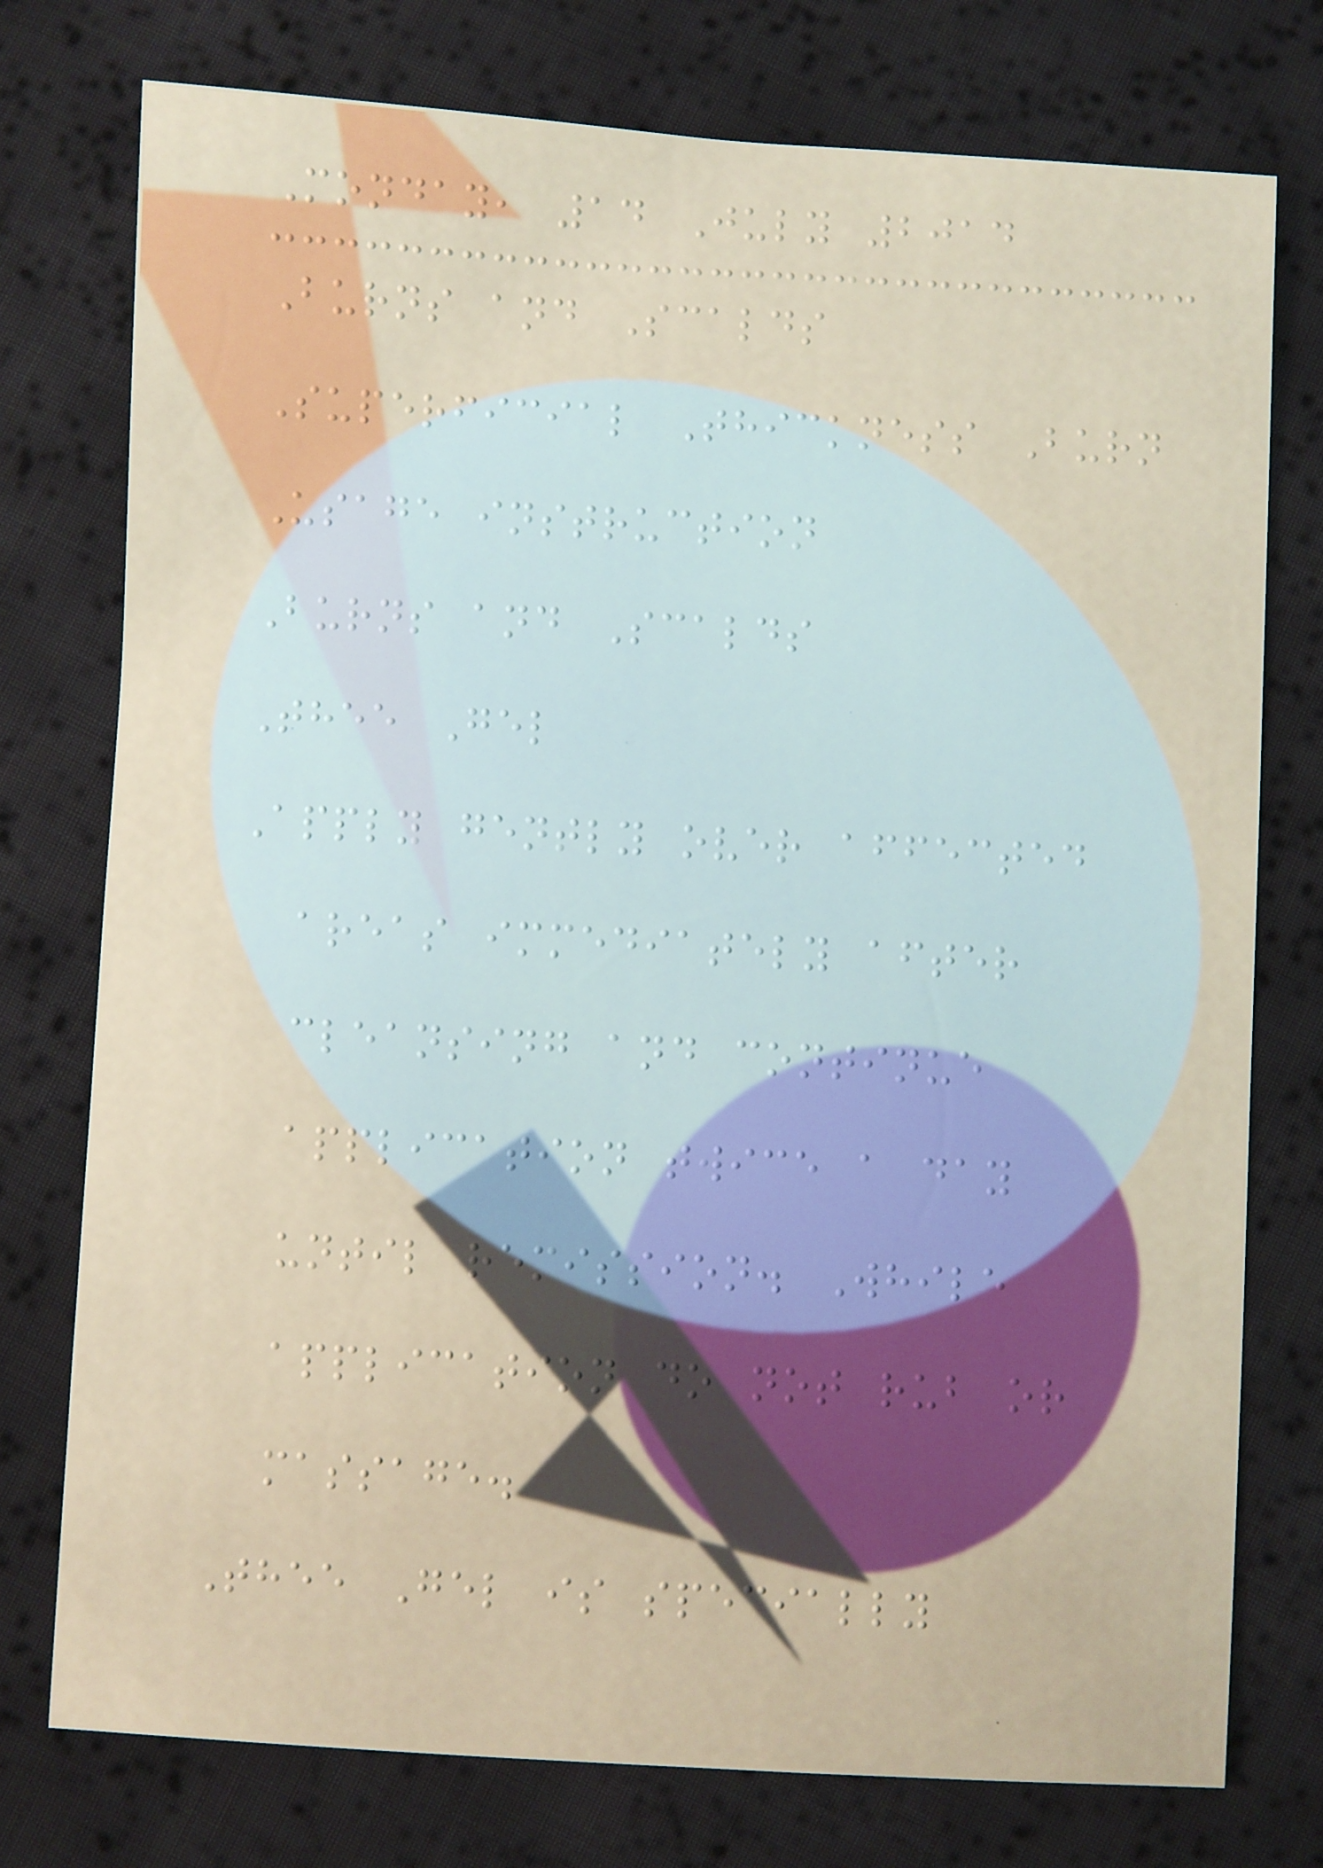Monday, 14 July 2014
Burns and Scalds
Superficial Thickness Burn
Usage instruction
Burns and Scalds
Thee Gel
Apply gently over affected
areas immediately after
cleansing and continue
application twice a day
until remission. While
application do not rub or
massage.
Thee Gel is specially
